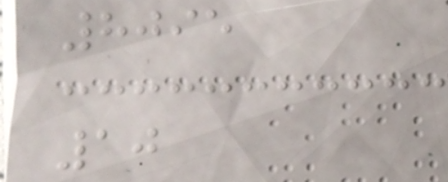8095
10
